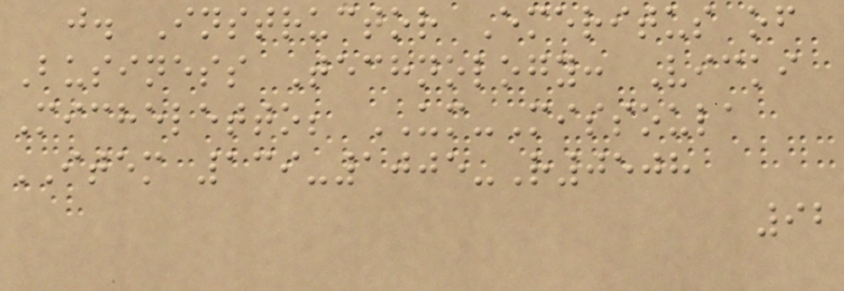j. Instructor Emeritus of
Business Technology: Vicki
Micheletto; UM-Missoula
ITEM 139-1005-R0508
92
